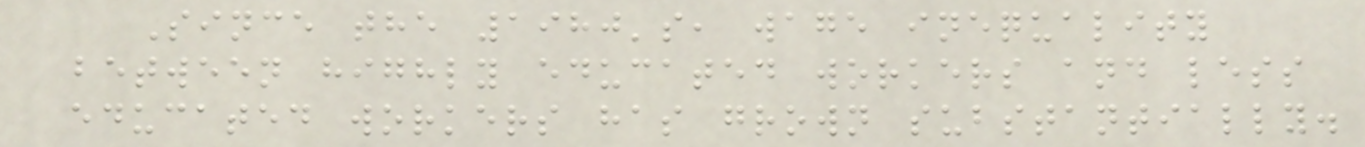Since the 1980's, wage inequality
between highly educated workers and less
educated workers has grown substantially.
